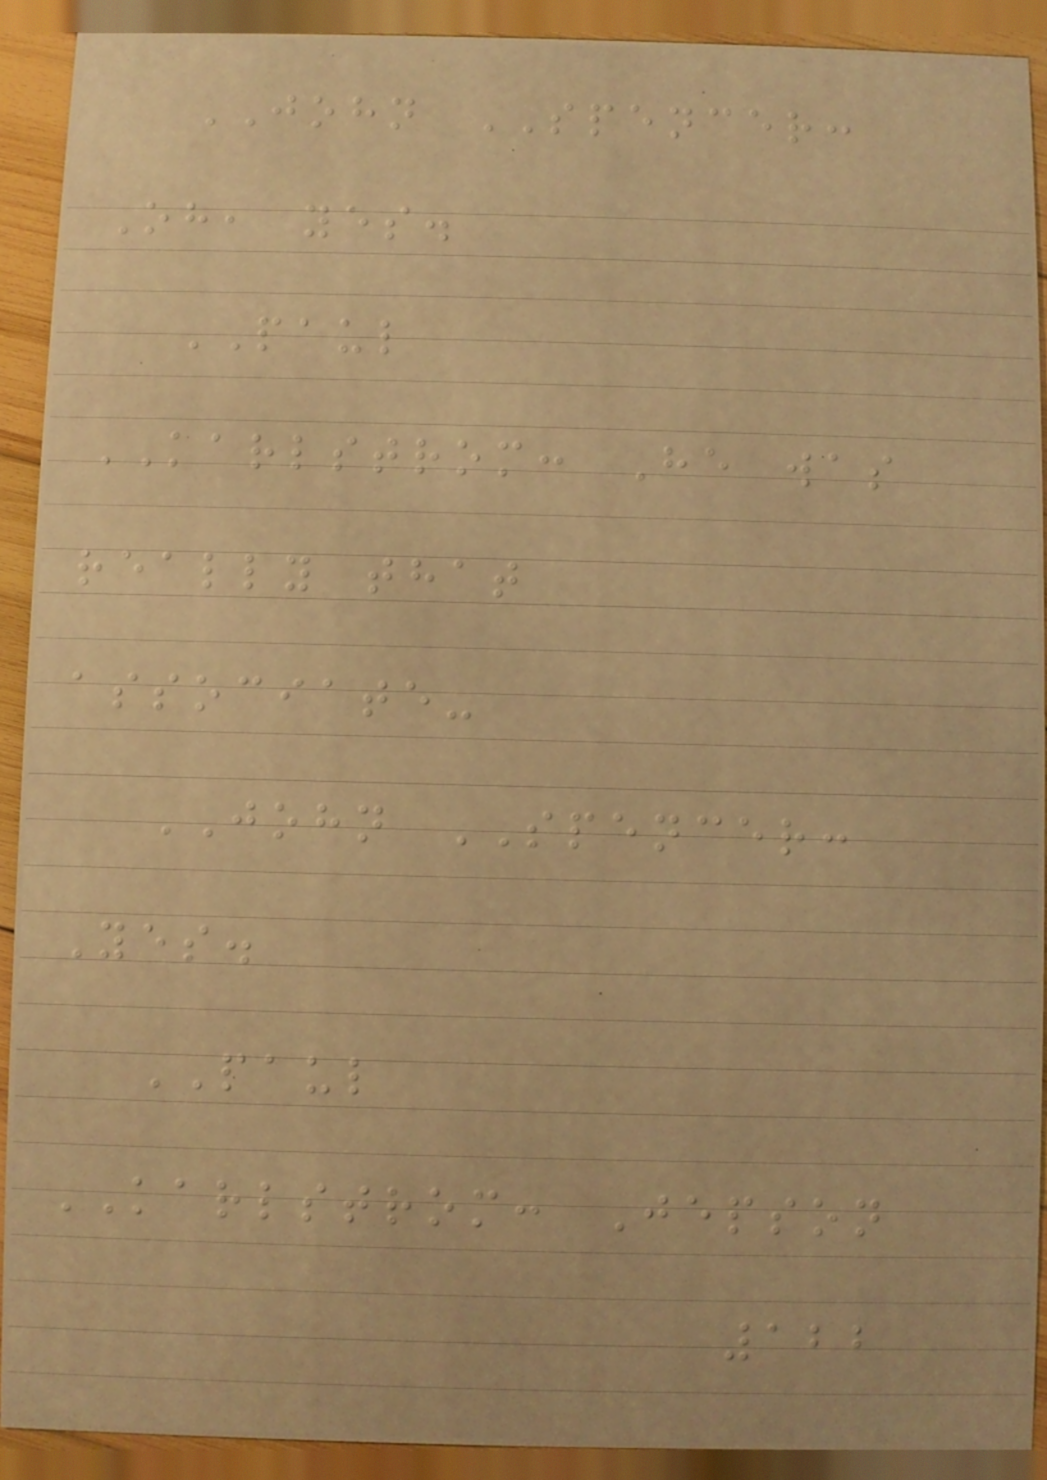JOHN SPENCER:
Oh, yes.
PAUL
KARLSTROM: He was
really that
associate-
JOHN SPENCER:
Yes.
PAUL
KARLSTROM: Jepson
122
